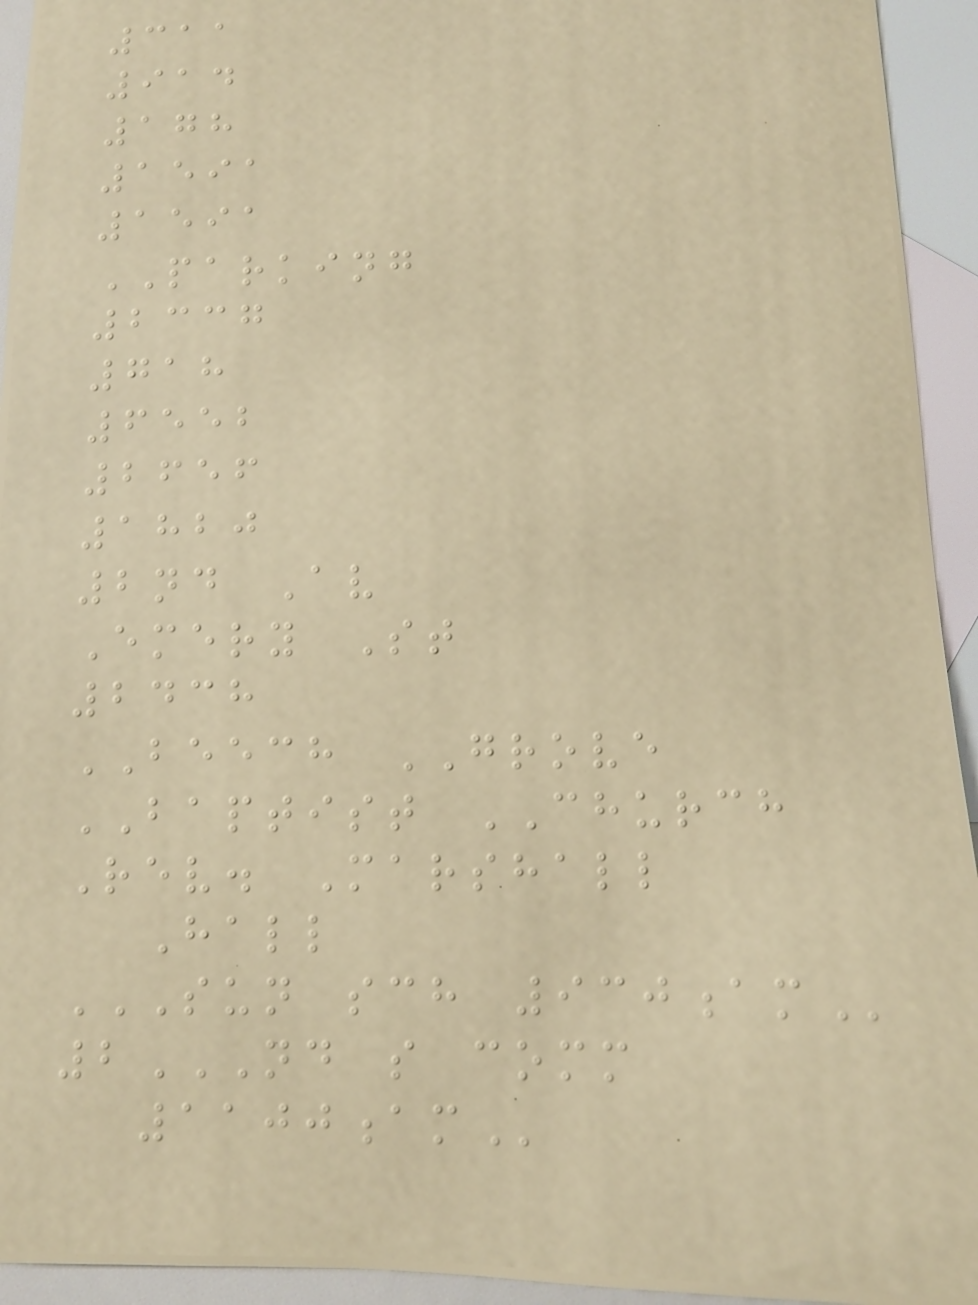311
914
178
1591
1591
PARKING
2337
718
6552
2656
1820
2nd Av
Emery St
2438
BEECH GROVE
BAPTIST CHURCH
Rev. Marshall
Hall
SUN SCH 930AM
2ND S COMM
1100AM
